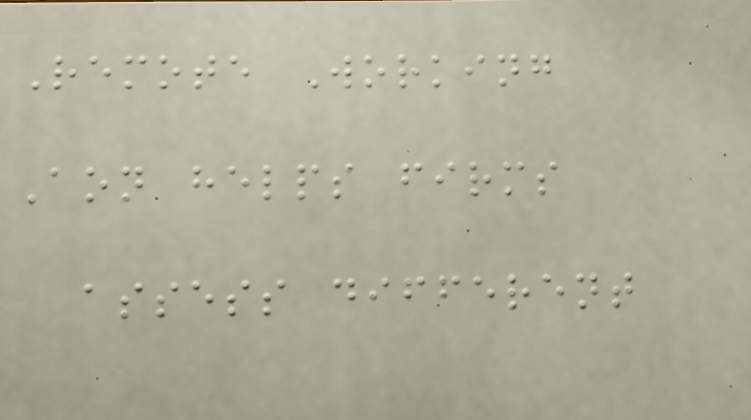Remote Working
Aon helps firms
assess different
